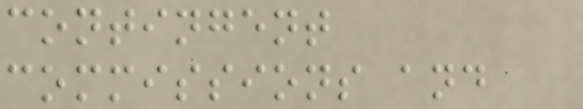contingent
commissions and
